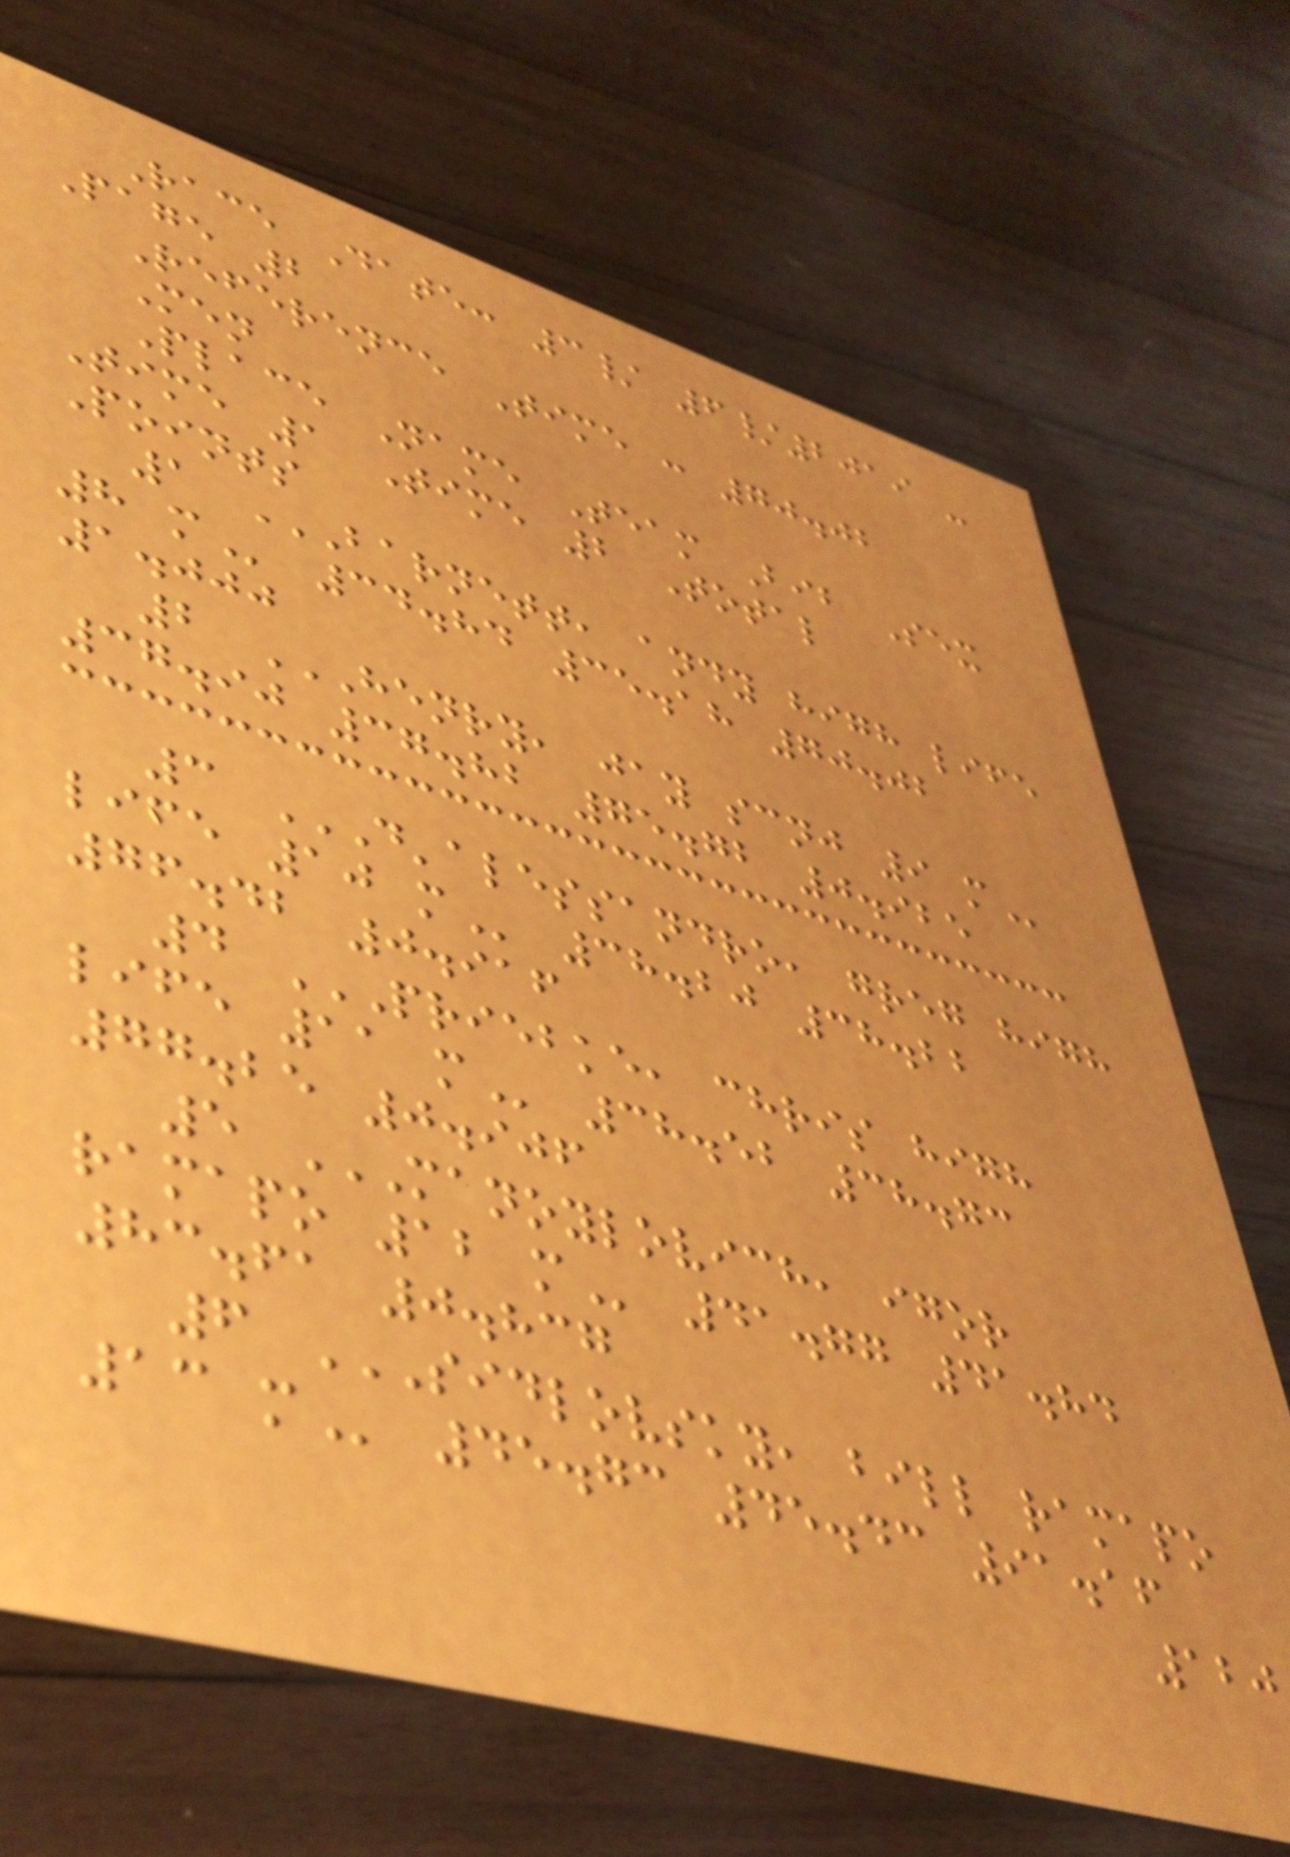Race Date: 3/ 6/2019 -
Page 2
Reference Time : 70.02
Men
Place Name Team Bib Sex
Time 1 Time 2 Total
Points
1 BARNETT, ANDY HIGH LIFE
8 M 34.84 35.18 70.02
1.000
2 HENRY, JAY SCNJ 9 M
37.90 37.82 75.72 0.925
3 D'ALESSANDRO, GREG HIGH
LIFE 10 M 38.20 38.22
76.42 0.916
4 PRIEBKE, CHRIS HIGH
LIFE 11 M 38.52 38.73
77.25 0.906
5 MANOYLOVICH, IGOR
RAMAPO 12 M 41.77 41.84
83.61 0.837
6 SIDLOVSKY, BILL RAMAPO
13 M 45.73 45.43 91.16
120
